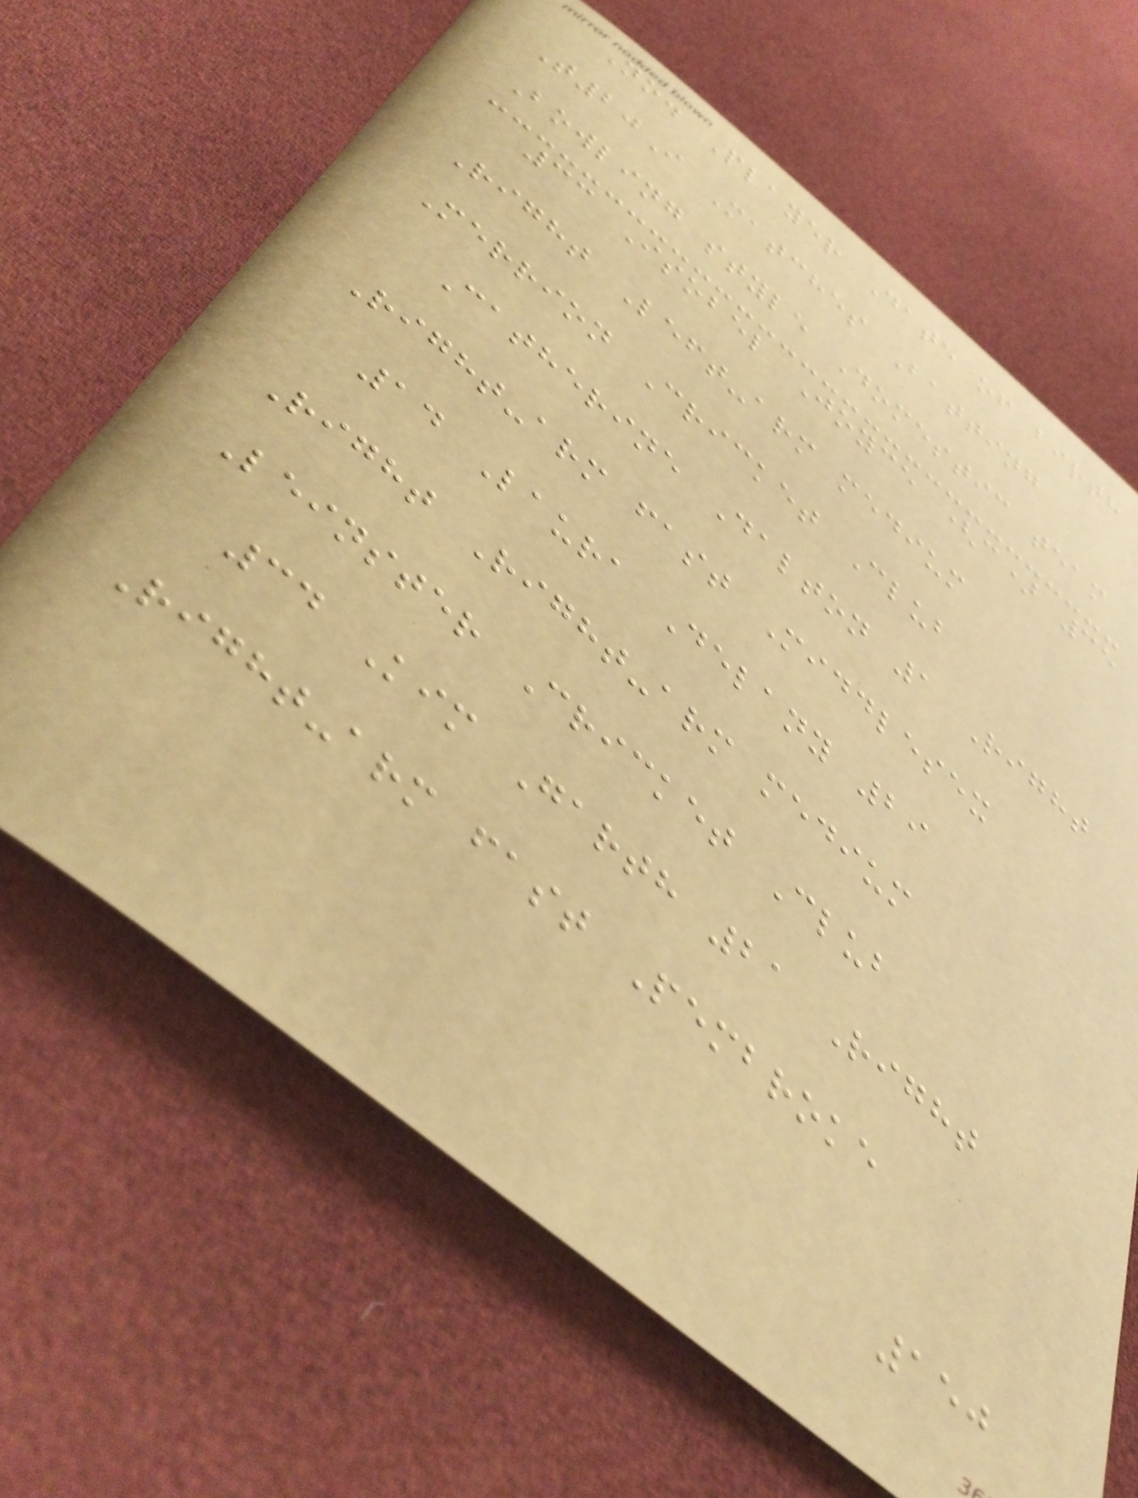No. Player Date of birth
T20I Matches Batting
Bowling style Domestic team
33 Isobel Joyce (c) 35
Right Left-arm medium
Merrion Cricket Club
Catherine Dalton 1 Right
Right-arm fast Middlesex
14 Laura Delany 29
Right Right-arm medium
Leinster Cricket Club
34 Kim Garth 21 Right
Right-arm fast Pembroke
150
